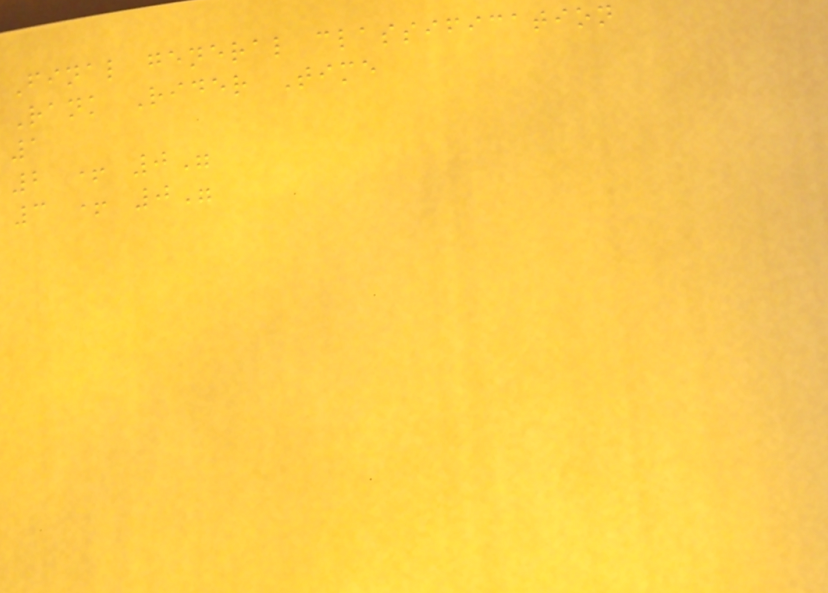Final general classification
Rank Rider Time
1
2 + 0"
3 + 0"
